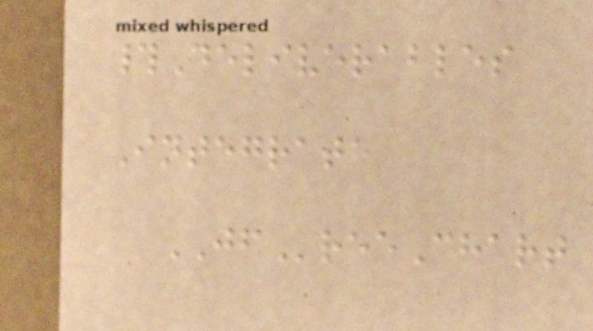#Deliverables
Integrate
JFreeChart
